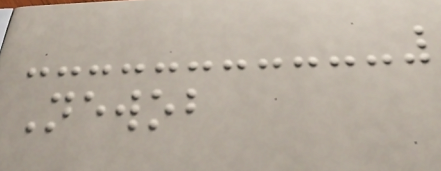Newob
